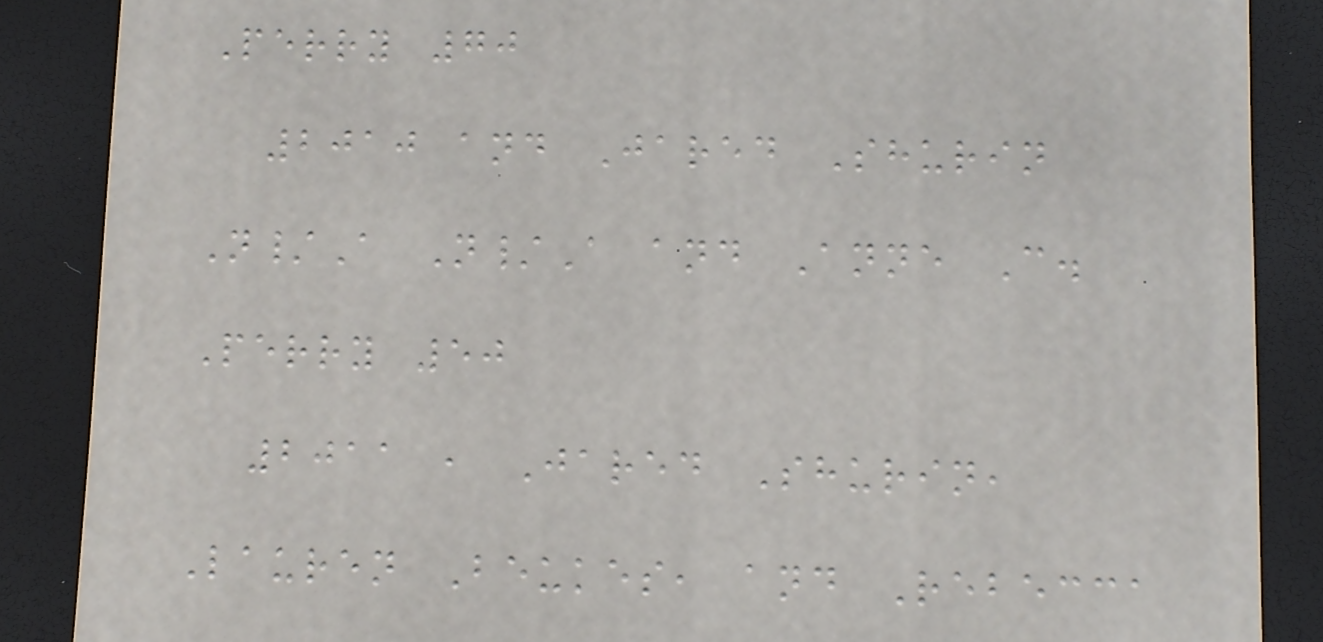Perry 70
2010 and Jared Shurin
N/A N/A and Anne C.
Perry 50
2011 , Jared Shurin,
Lauren Beukes, and Rebecca
